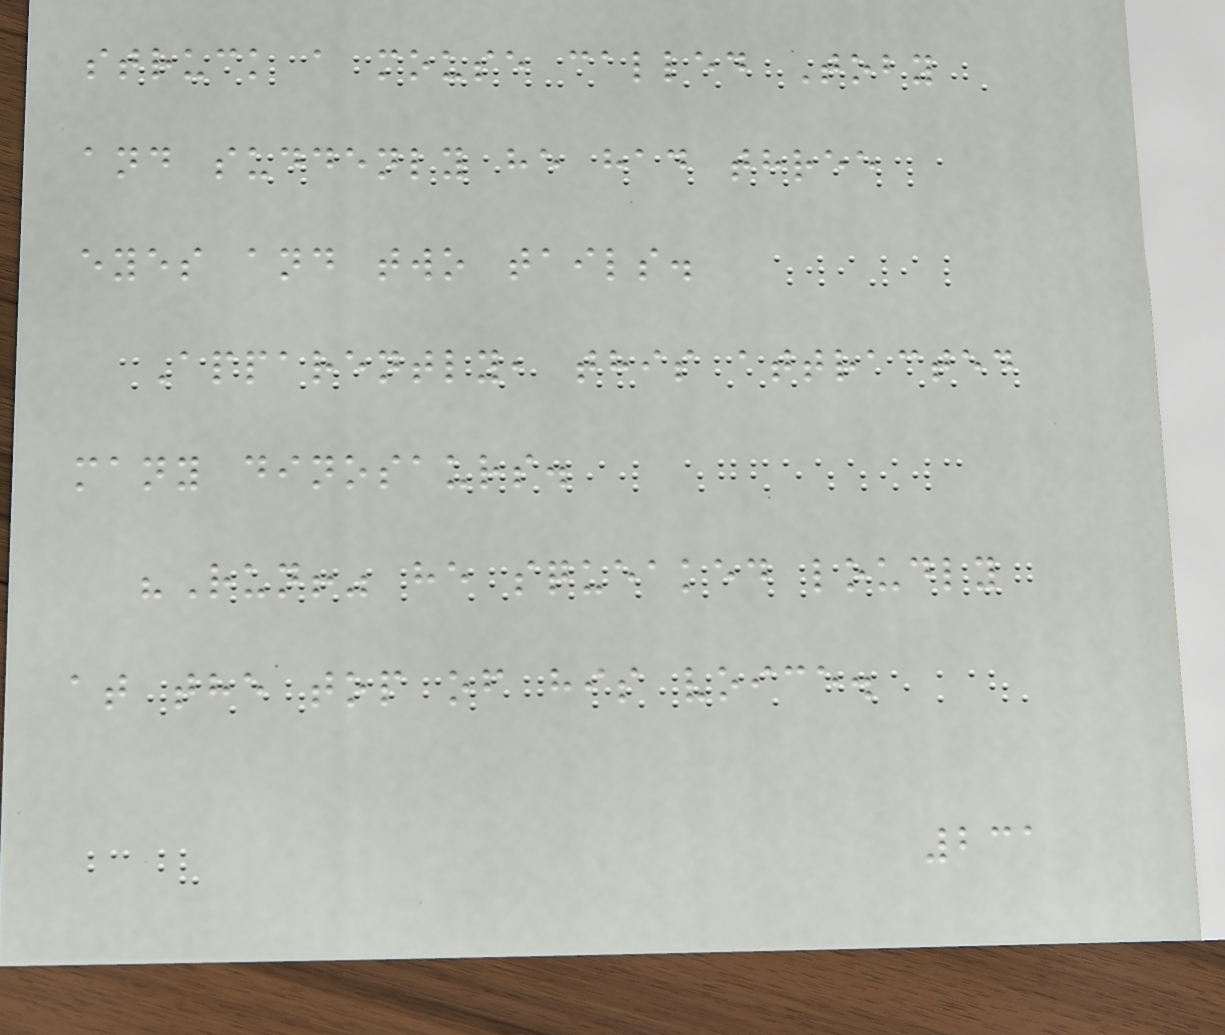struck a mouse called Toby
and suddenly he had three
eyes and two tails.
Apparently, this attracted
many dinosaurs.
"Run!" he squeaked loudly
at the top of his voice.
231
